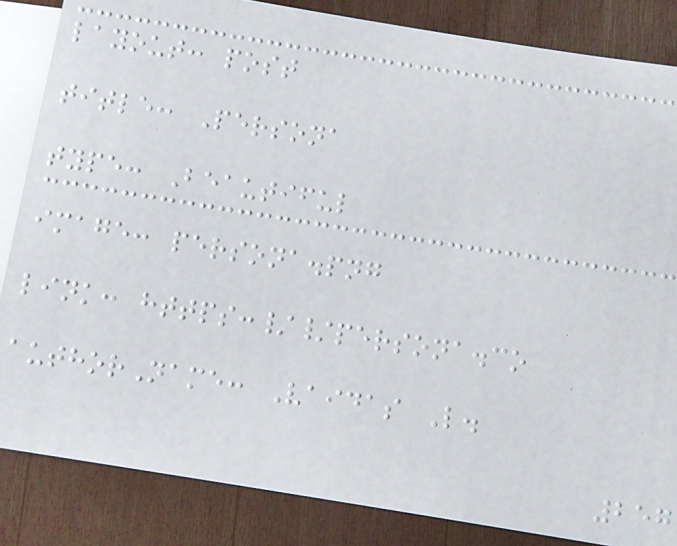layout: post
title: Persona
type: Beautiful
image: persona.png
link: https://persona.co
authorName: Vaidas L.
257
